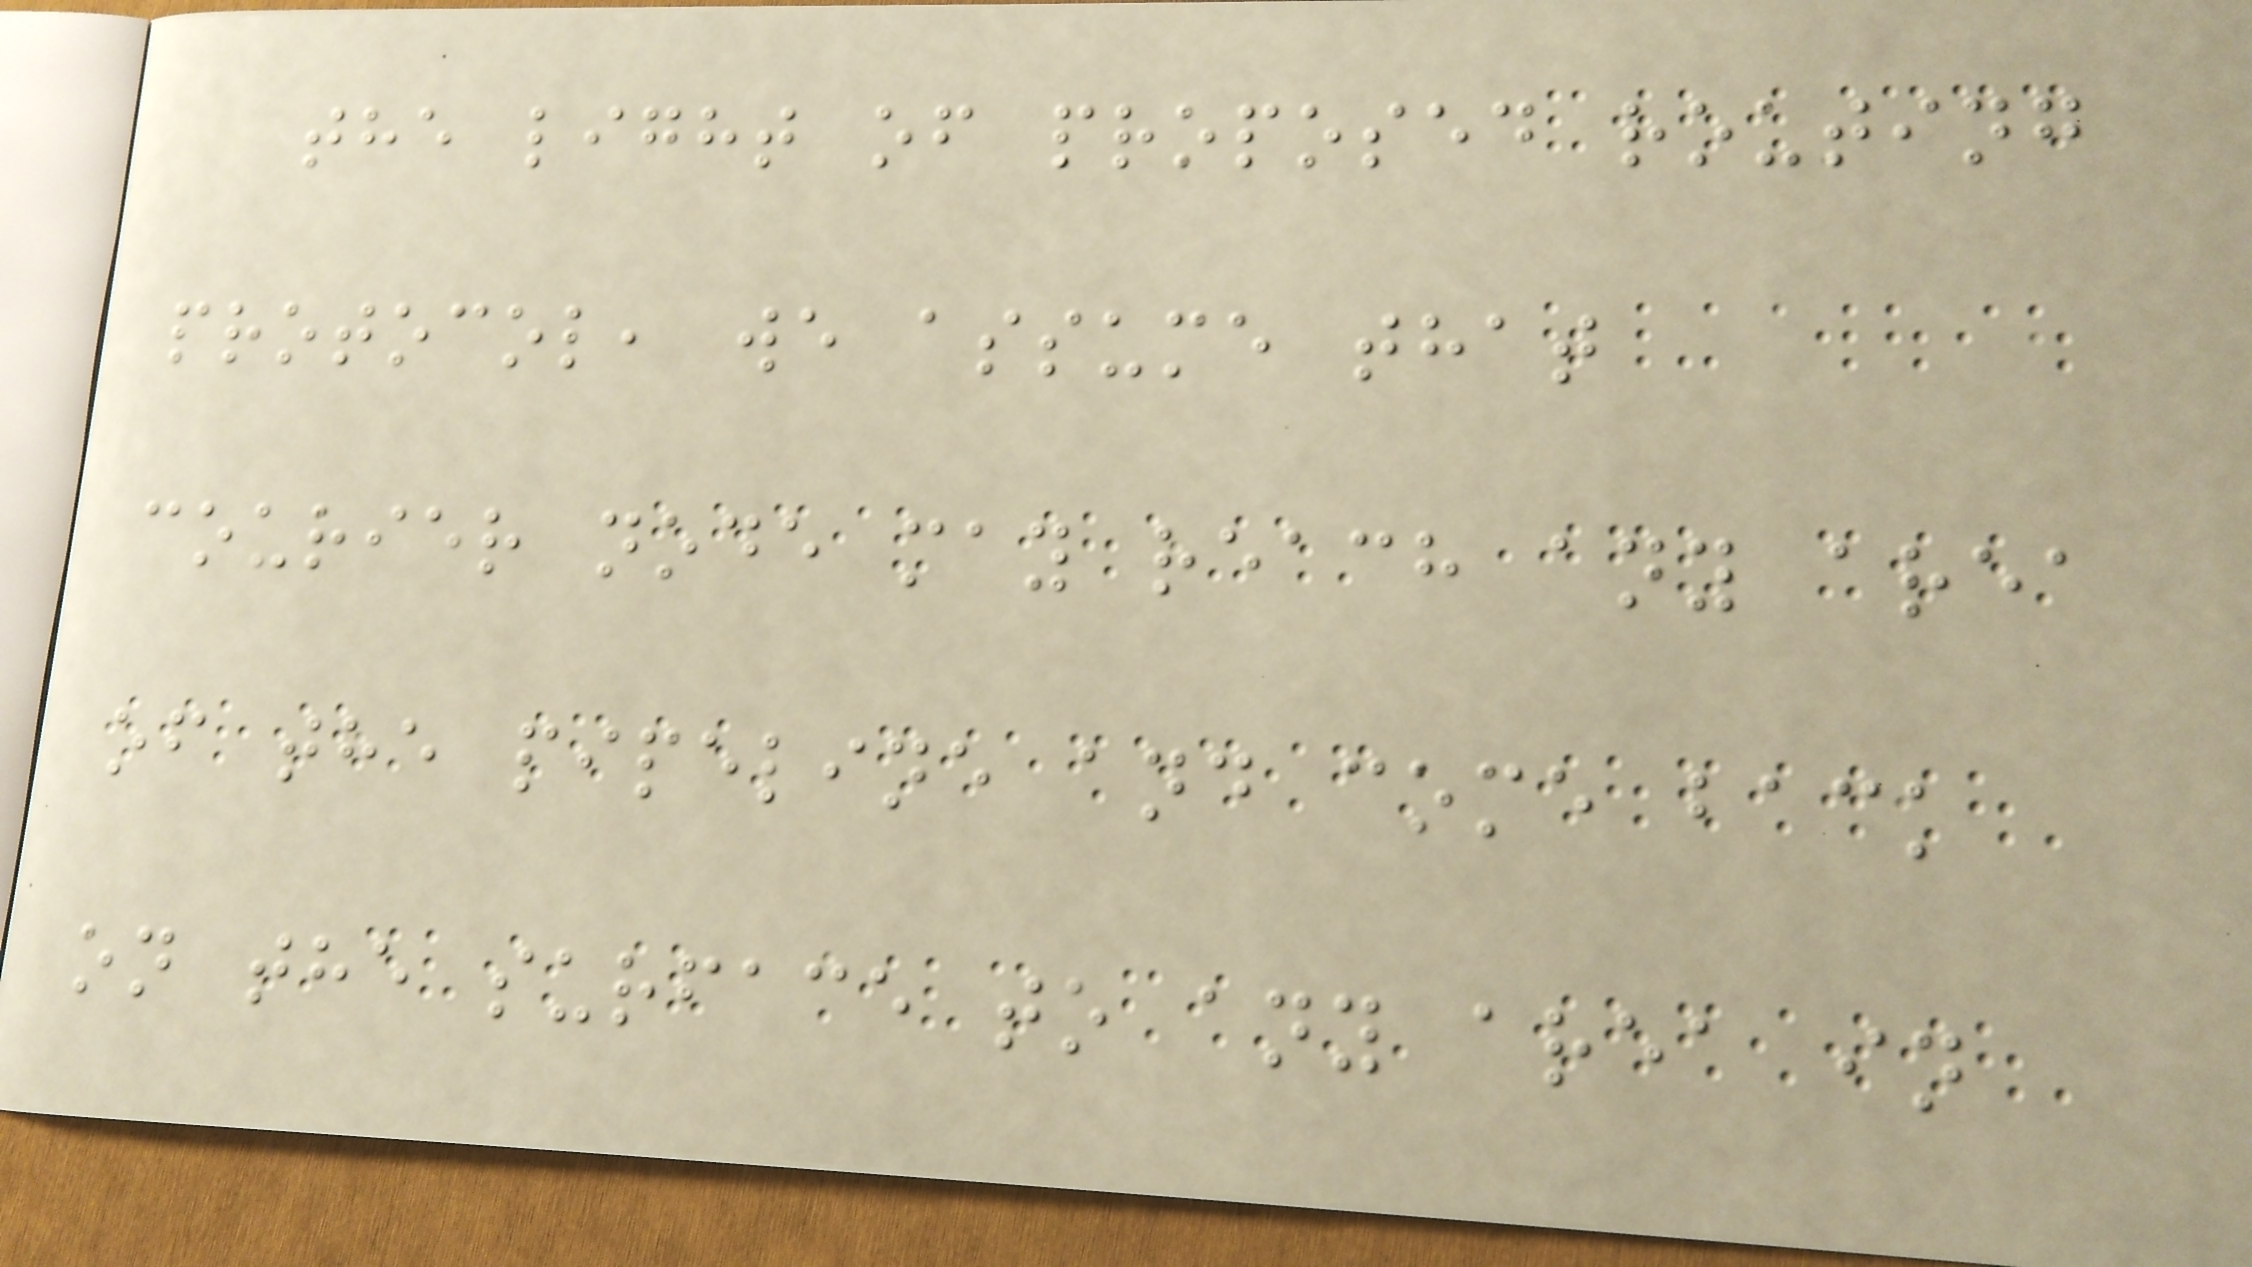the light of proposed routing
protocol, we assume that
courier node may reach any area
of the pipeline and come back
on the surface to any area in
